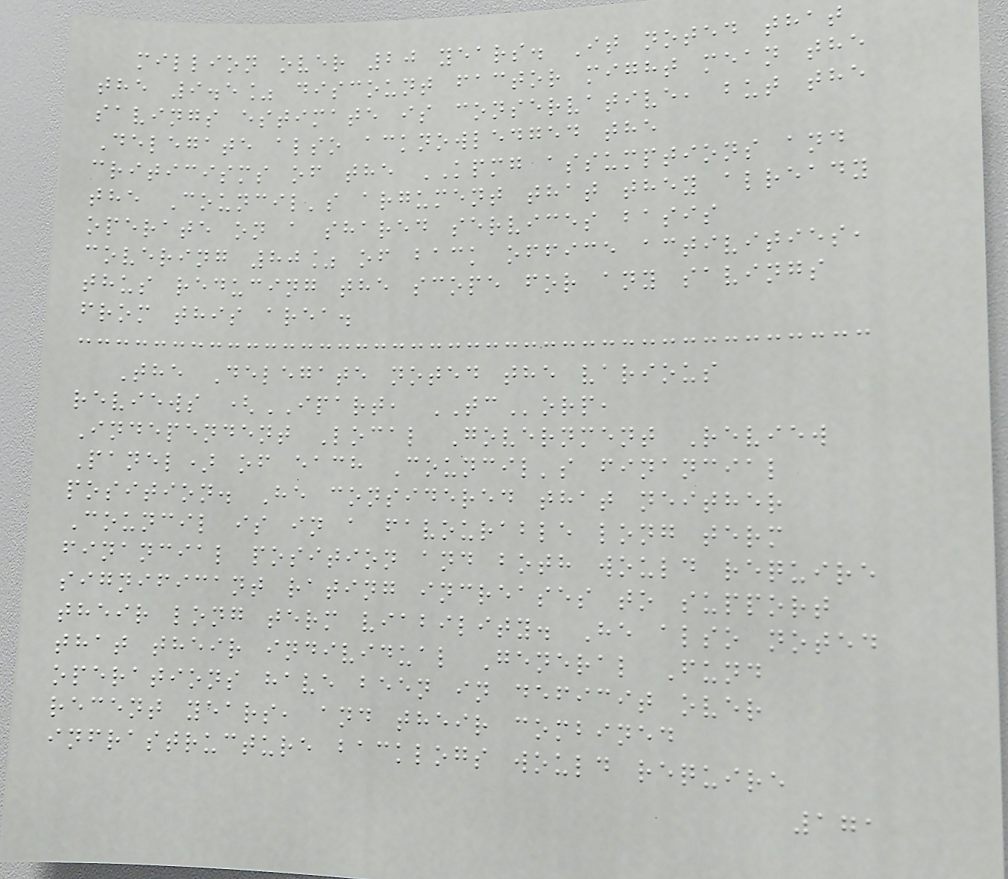million over 20 years. It noted that
the 9.5% discount factor might mean the
savings estimate is conservative, but the
Delegate also acknowledged the
criticisms of the KPMG assumptions and
the Council's argument that they already
operate on a shared services basis
covering 80% of back office activities,
thus reducing the scope for any savings
from this area.
The Delegate noted the various
reviews (IPART, TCorp,
Independent Local Government Review
Panel) of each Council's financial
position. He considered that neither
Council is in a favourable long term
financial position and both would require
significant rating increases to support
their long term viability. He also noted
that their individual General Fund
operations have been in deficit over
recent years, and their combined
infrastructure backlogs would require
171
